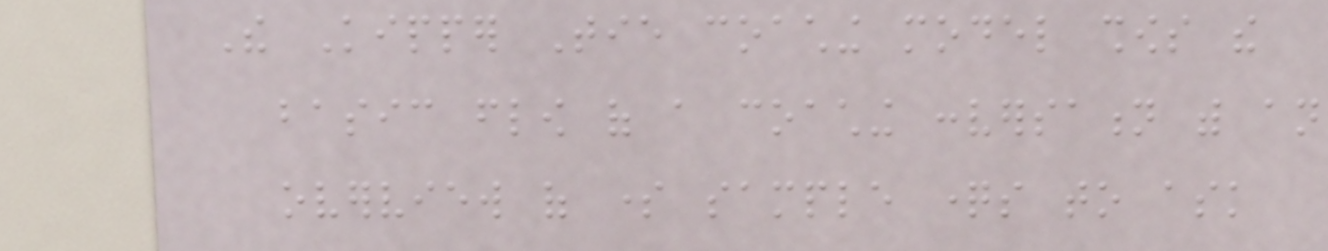The Kipper Tie coaching model shows the
basic flow of a coaching conversation with an
overview of some sample questions to ask
